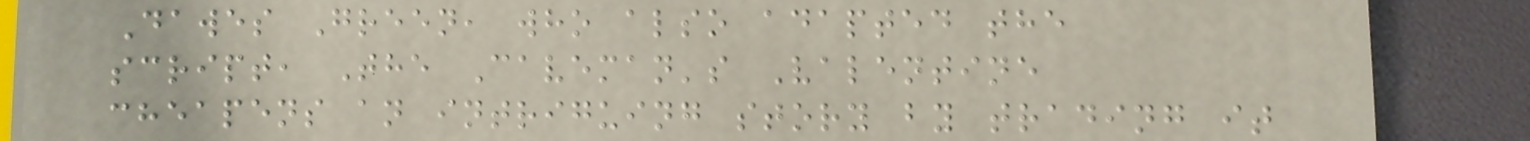Dawes Green, who also adapted the
script, The Caveman's Valentine
cheapens an intriguing story by trading it
